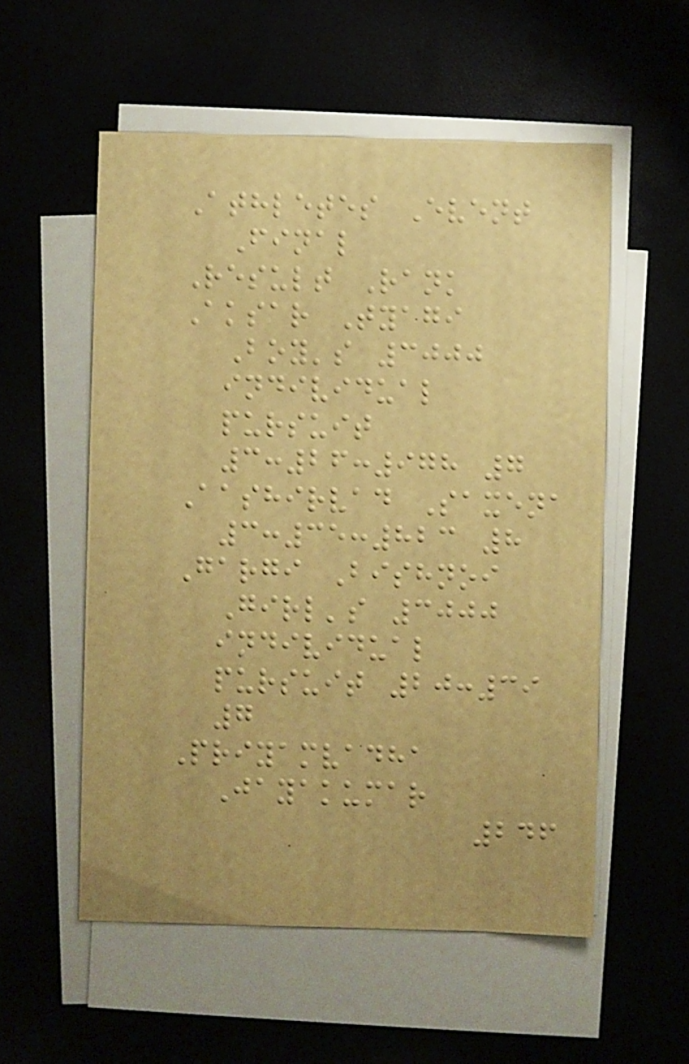Athletes Event
Final
Result Rank
Aksar Tyagi
Boy's 3000
individual
pursuit
3:26:978 7
Aashirvad Saxena
3:35:823 8
Gargi Bishnoi
Girl's 3000
individual
pursuit 20:39
7
Priyamvadha
Jayakumar
246
